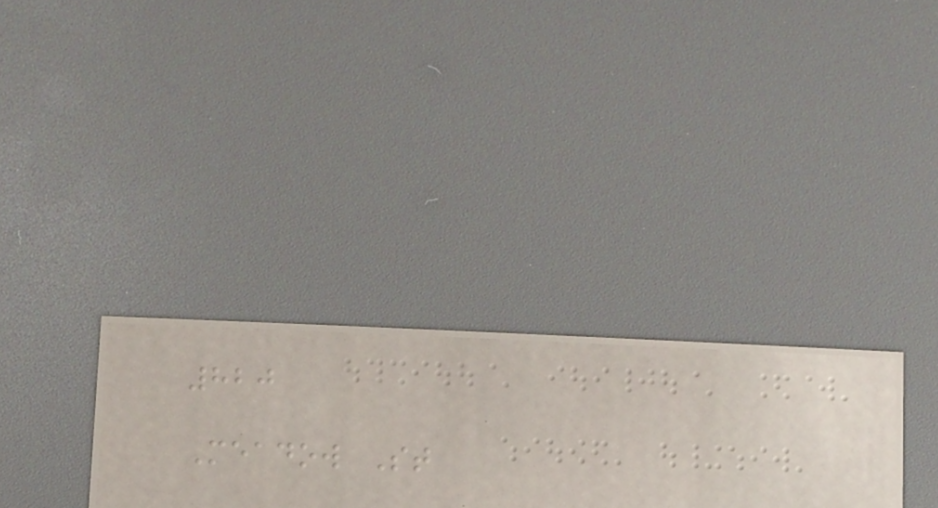820
Meadow St
